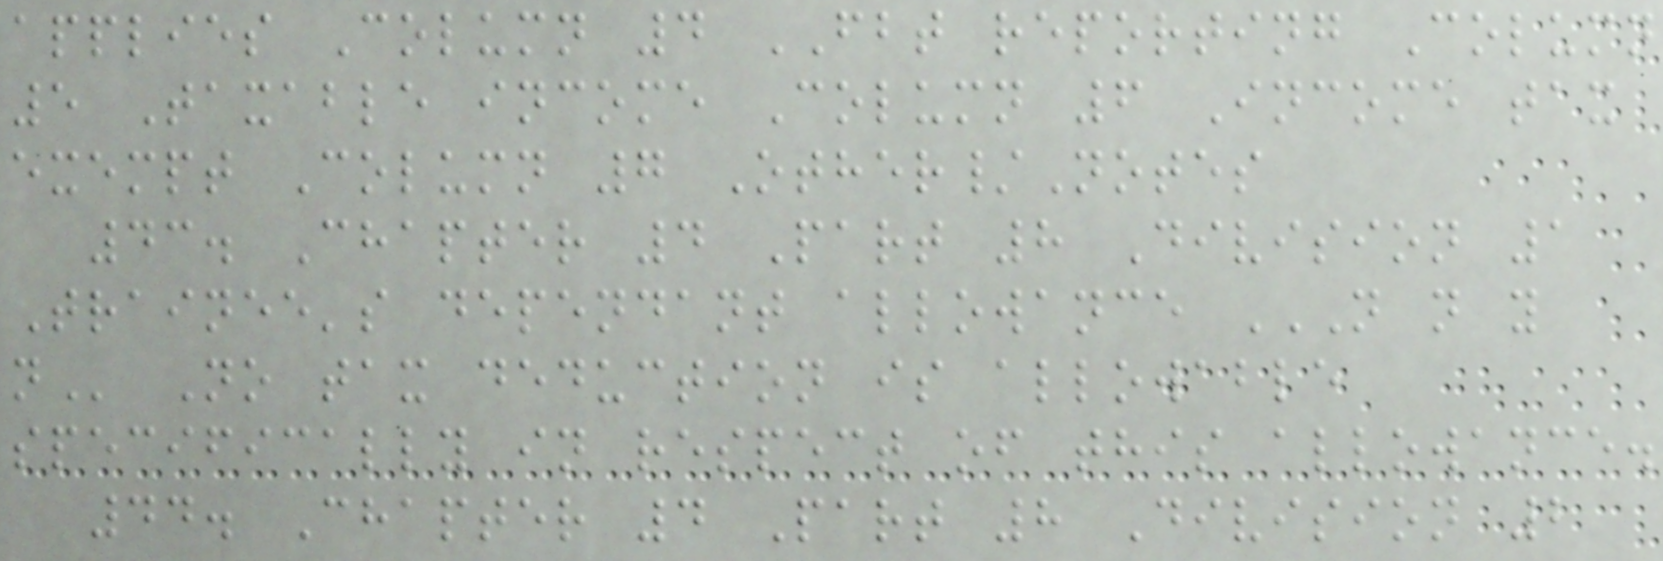applies Column 4 FBT reporting Column
5 Taxable income Column 6 Income tax
exempt Column 7 Other/Notes
43. Chapter 4 Part 8 Division 1
Trainee's dependant allowance N N Y
N No tax deduction is allowable
specifically in respect of this allowance.
44. Chapter 4 Part 8 Division 2
